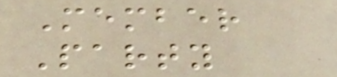Member
Party
